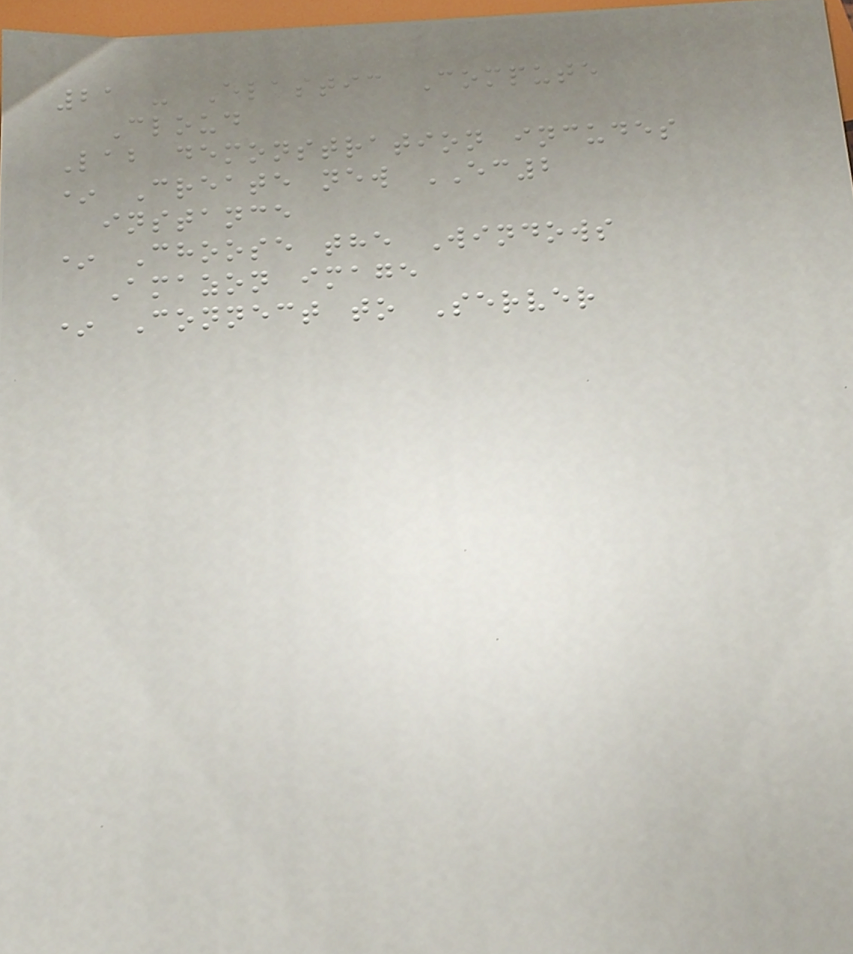21 - Elastic Compute
Cloud
Lab demonstration incudes
* Create new EC2
instance
* Choose the Windows
Amazon image
* Connect to Server
